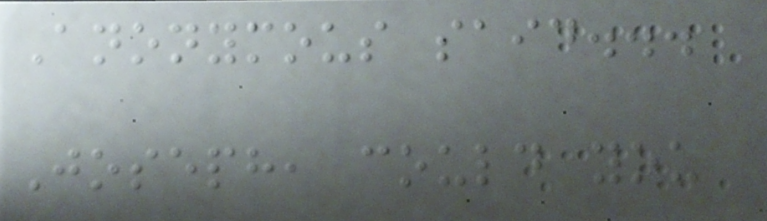Anonymous said...
Joseph, could you
